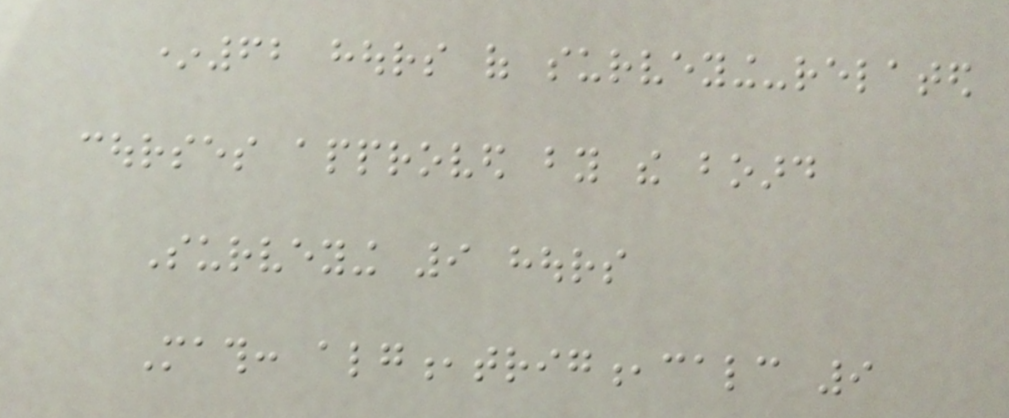*62 hours of surveying-related
courses approved by the board
Surveying 9 hours
Math: alg,trig,calc 9
